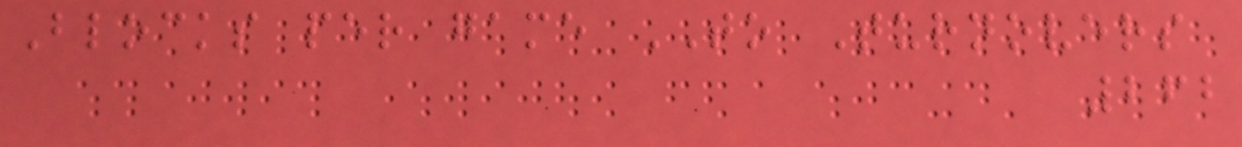Blocks per game TO Turnovers
262
